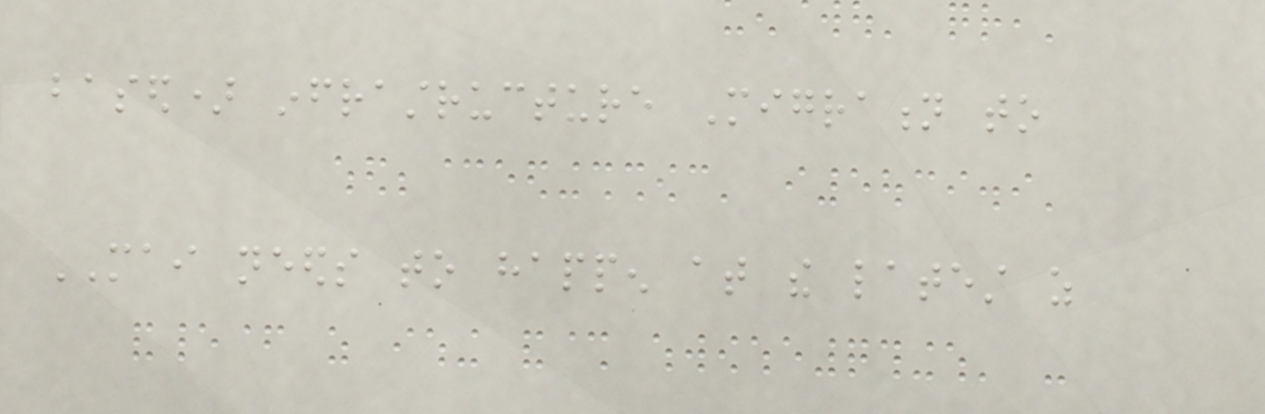based) infrastructure Migration to
MAI needs to happen at the latest as
